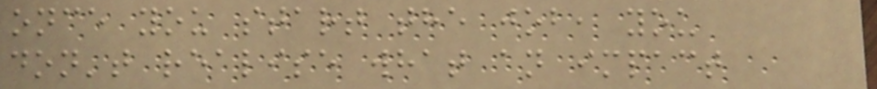once you start the job, you
don't realise what an impact
